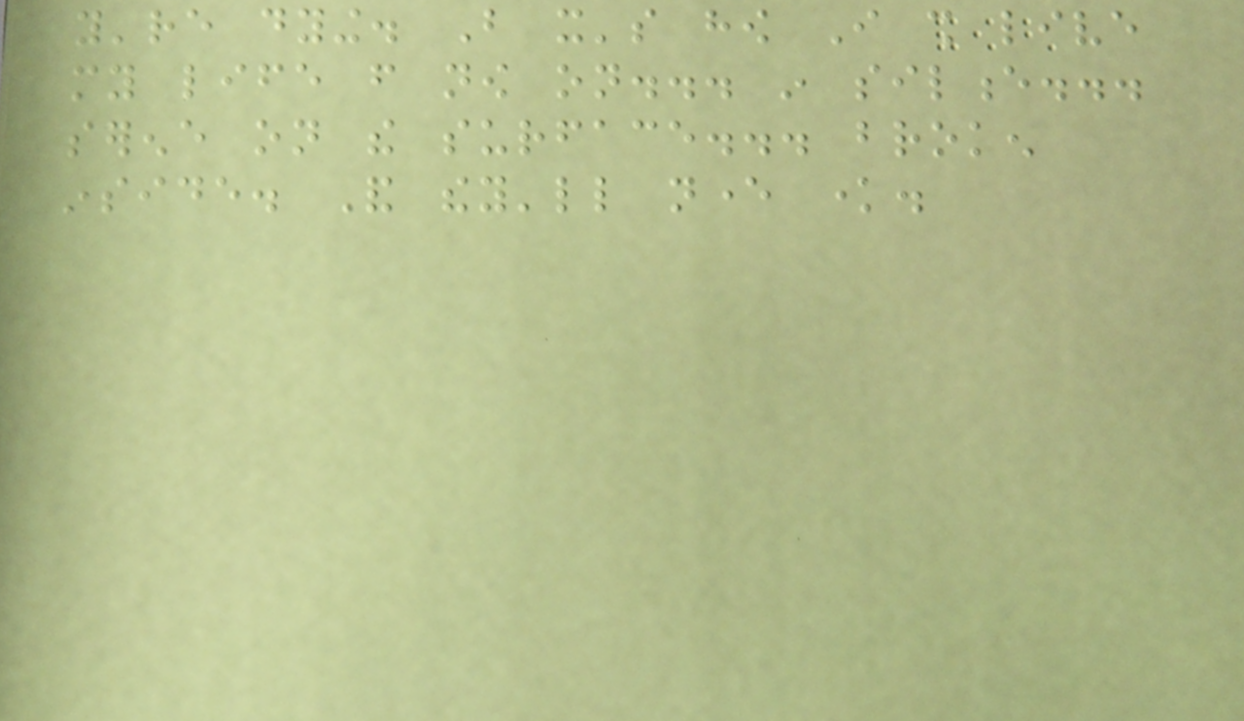you're dying. But it's how I shall live
my life from now on... in silence...
serene on the surface... broken
inside. And they'll never know.
